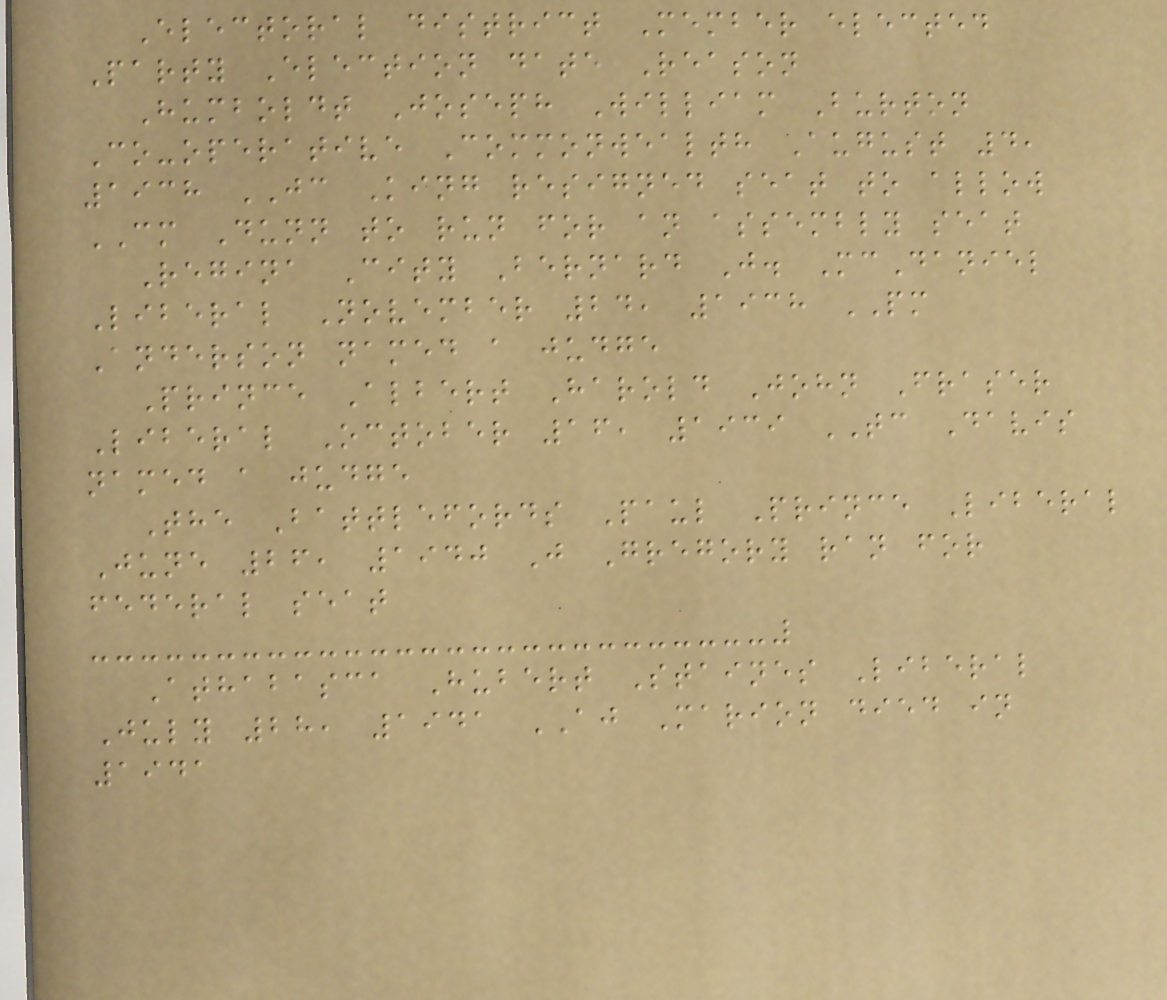Electoral district Member elected
Party Election date Reason
Humboldt Joseph William Burton
Co-operative Commonwealth August 4,
1938 JC King resigned seat to allow
CM Dunn to run for an assembly seat
Regina City Bernard J. McDaniel
Liberal November 24, 1938 PM
Anderson named a judge
Prince Albert Harold John Fraser
Liberal October 16, 1939 TC Davis
named a judge
The Battlefords Paul Prince Liberal
June 26, 1940 J Gregory ran for
federal seat
Athabasca Hubert Staines Liberal
July 28, 1941 AJ Marion died in
1941
